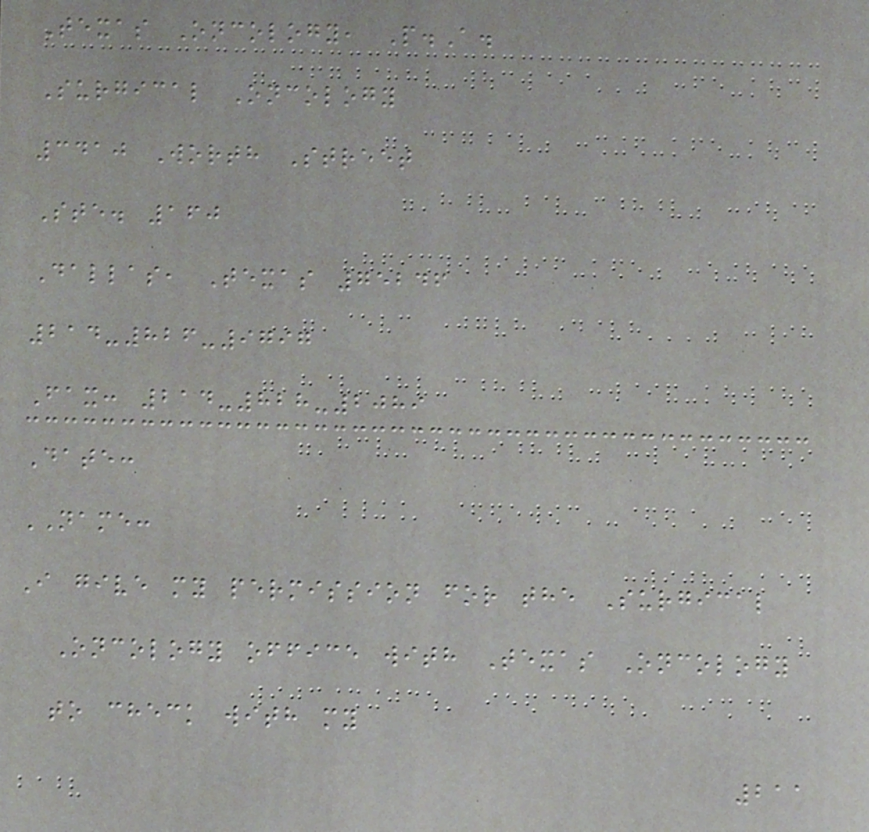Texas Oncology, P.A.
Surgical Oncology
3410 Worth Street
Ste. 160
Dallas, Texas 75246
214-826-9797
Fax: 214-828-2089
Date:
NAME:
I give my permission for the Surgical
Oncology office with Texas Oncology
to check with my
211
